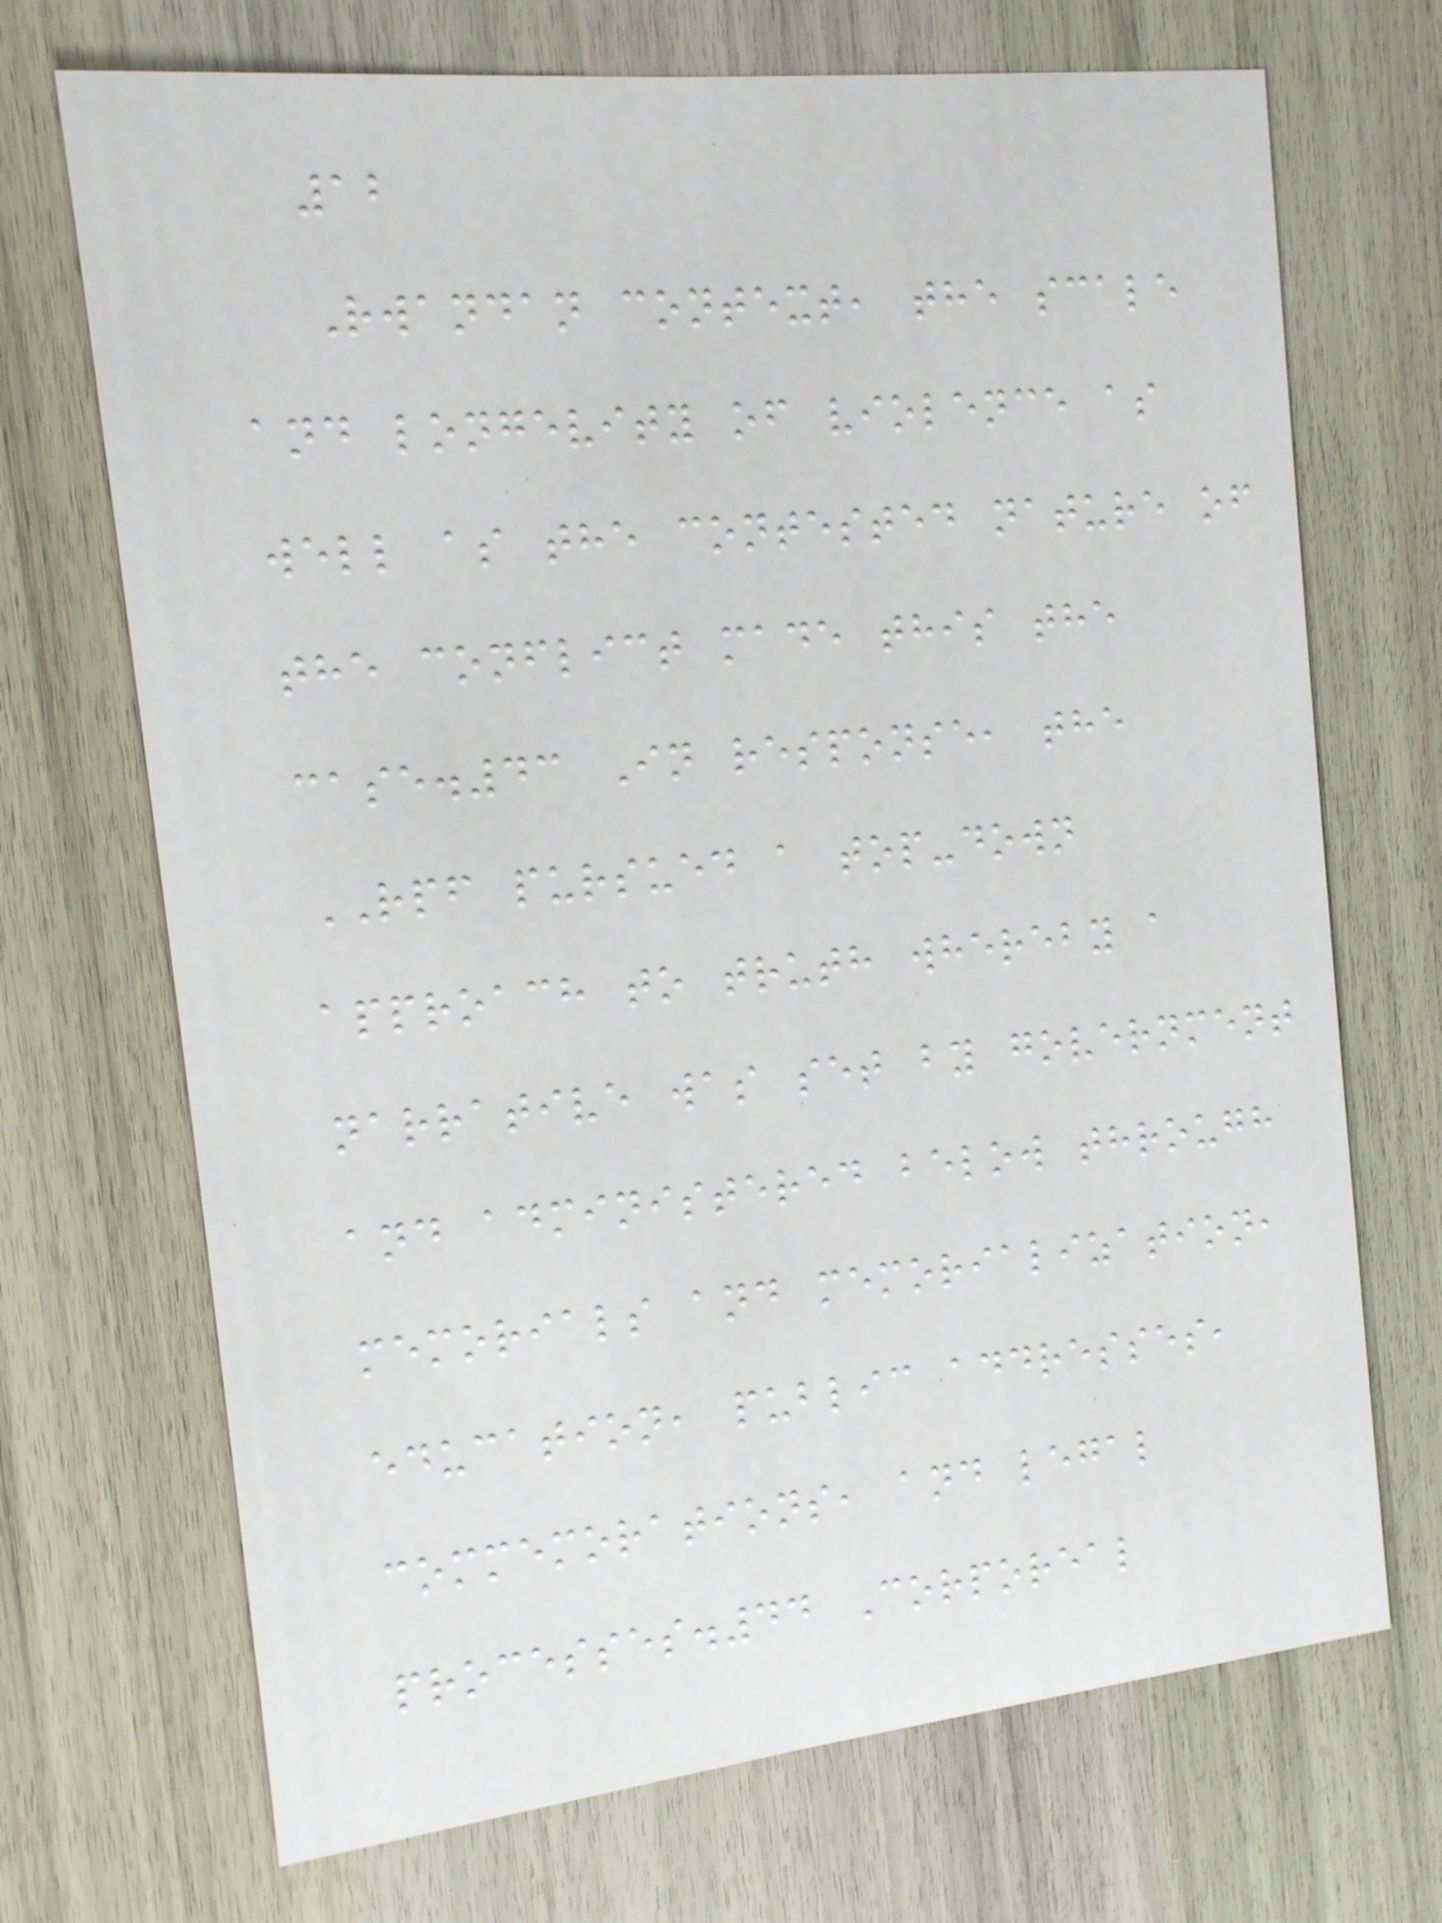12
Rwandan context, the scale
and longevity of violence as
well as the contested nature of
the conflict made this the
case.43 In response, the
RPF pursued a top-down
approach to truth whereby a
narrative was set by government
and administered below through
memorials and memorialization,
education, public addresses,
commemorations, and legal
processes.44 Corporeal
